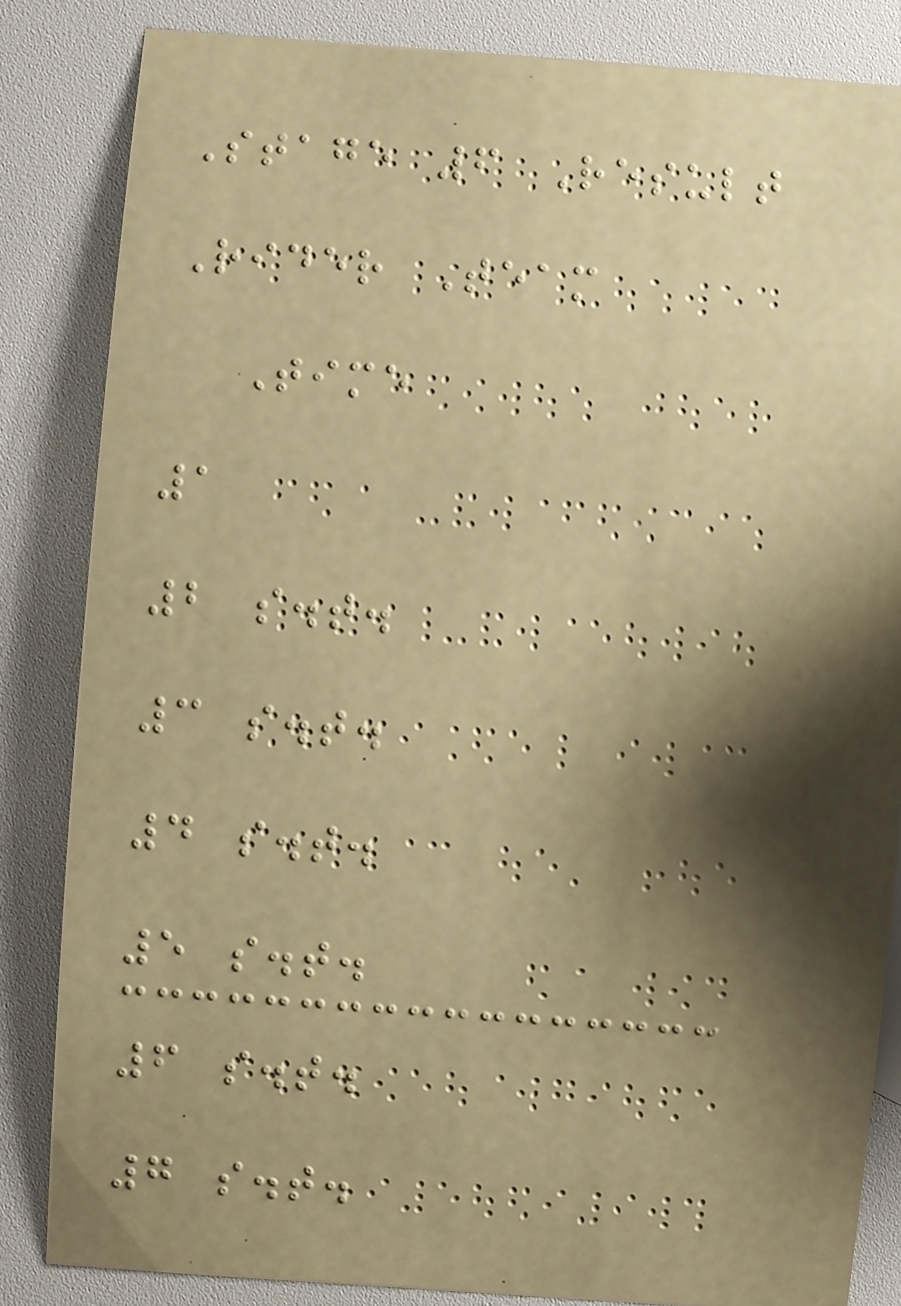Stage 6 Result
Rider Team
Time
1
2 s.t.
3 s.t.
4 s.t.
5 s.t.
6 s.t.
7 s.t.
